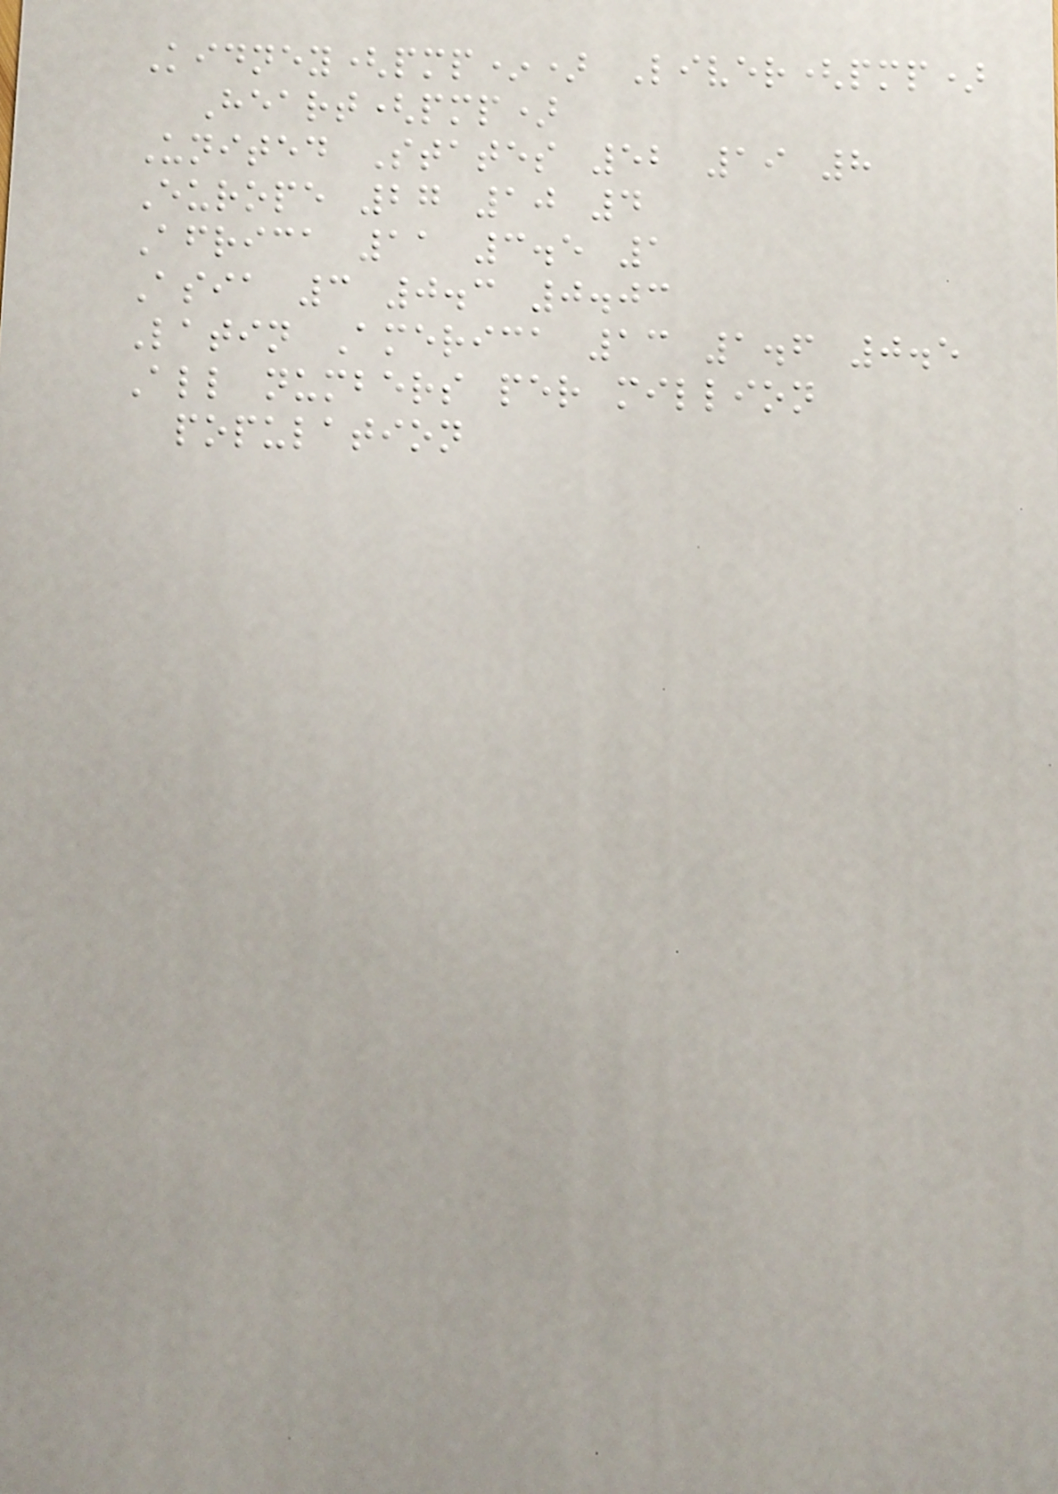Kidney(pmp*) Liver(pmp)
Heart(pmp)
United States 52 19 8
Europe 27 10 4
Africa 11 3.5 1
Asia 3 0.3 0.03
Latin America 13 1.6 0.5
All numbers per million
population
